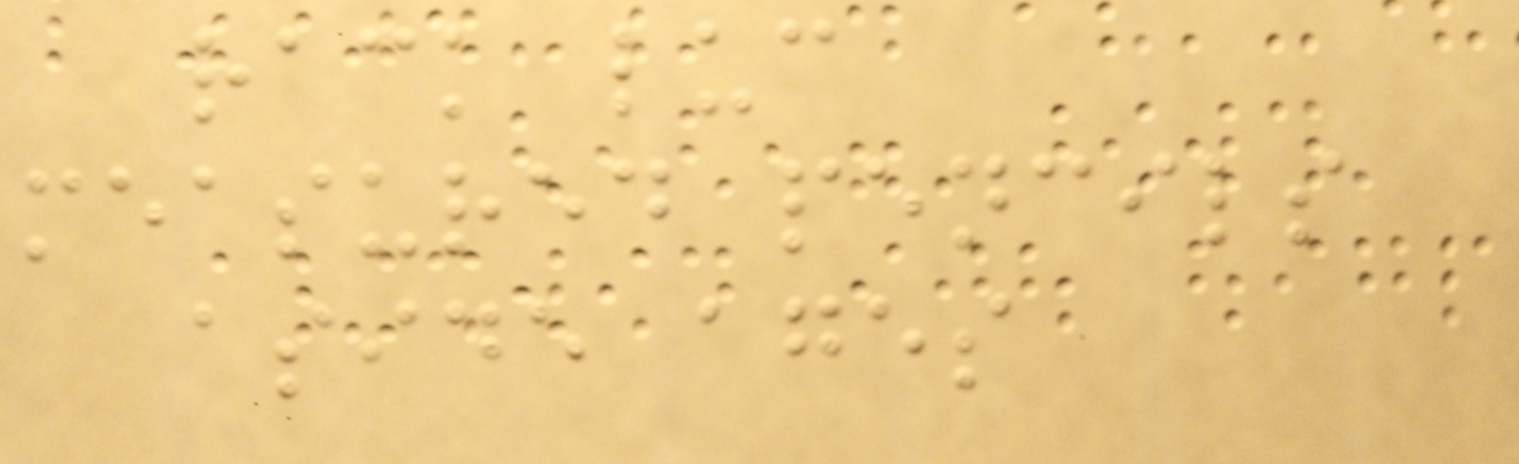rack luc
measured pencils
aside ages
